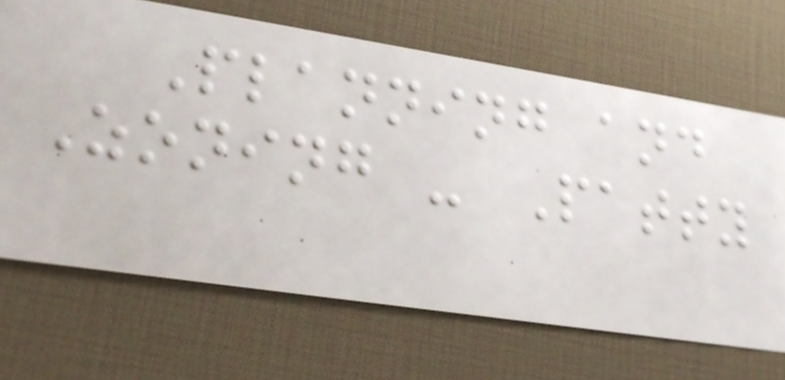Planning and
Zoning - Patty
